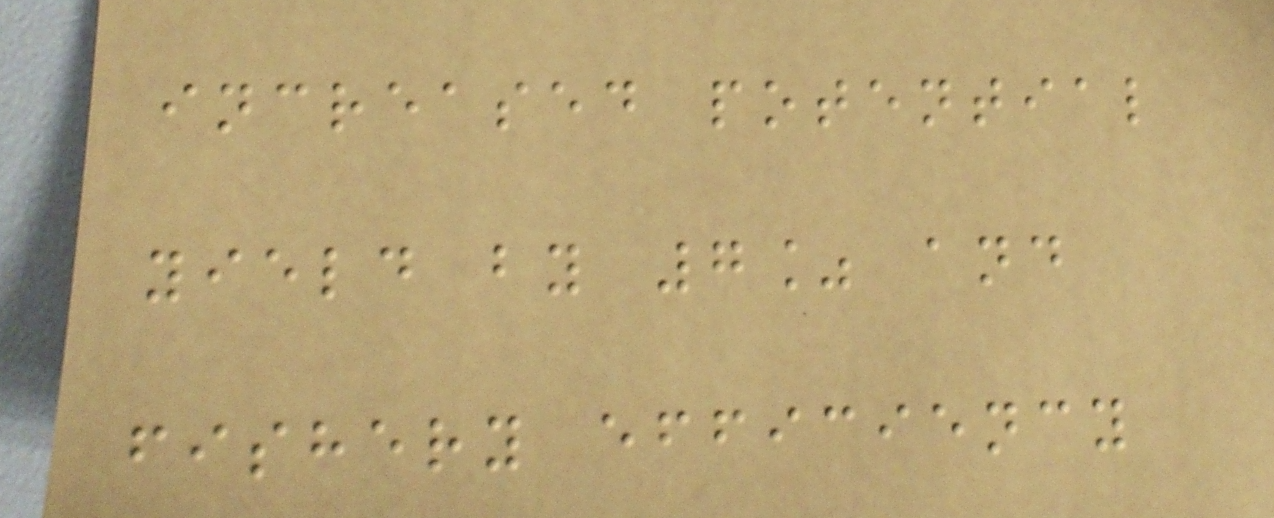increased potential
yield by 7% and
fishery efficiency
